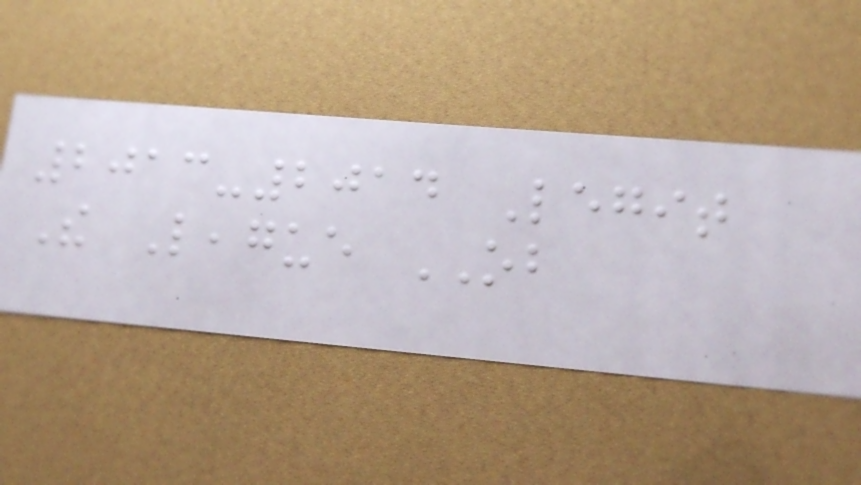2013-2014 Legit
The League OB
